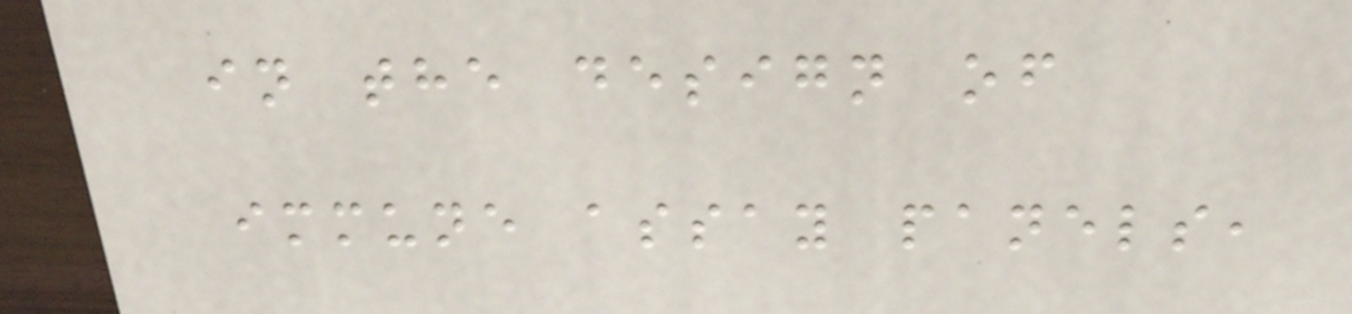in the design of
immune assay panels,
